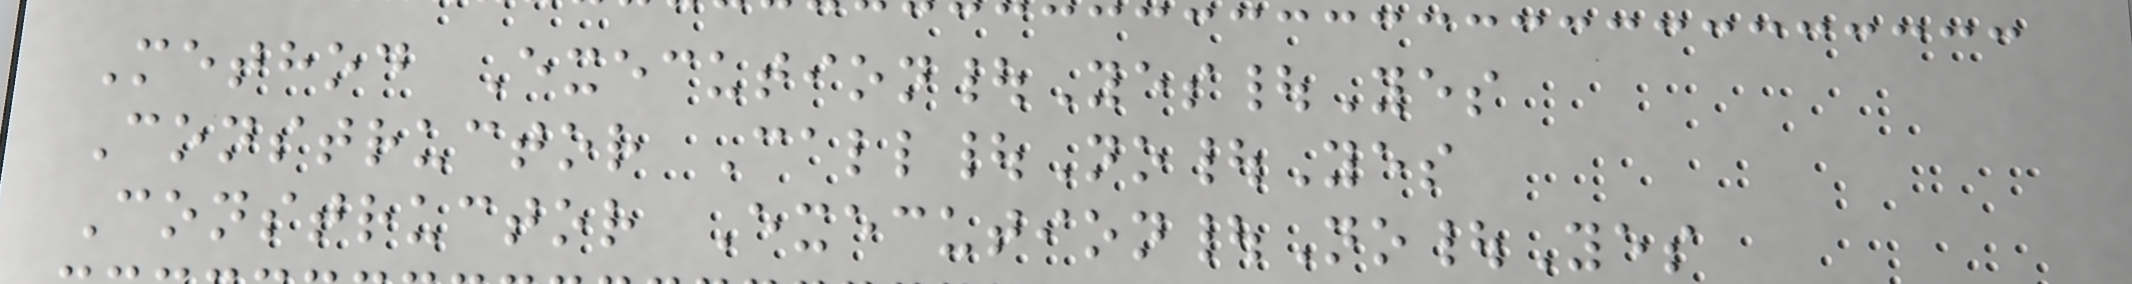Method Execution|Yes|Yes
Constructor Call|No|Yes
Constructor Execution|No|Yes
